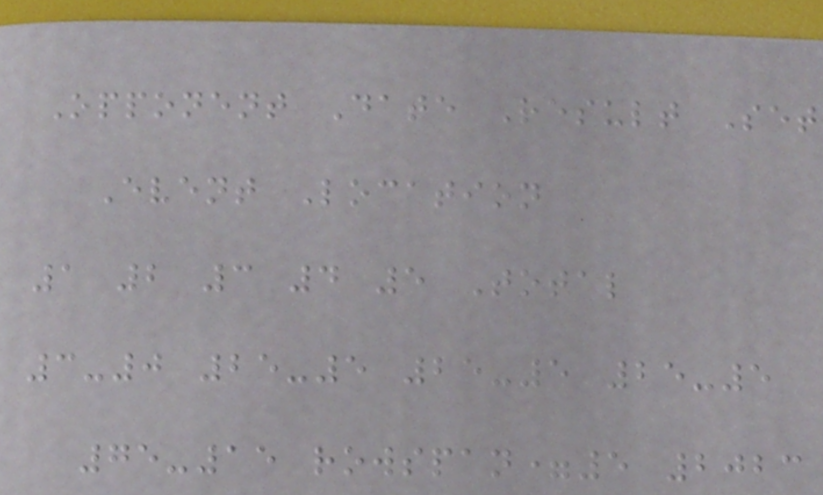Opponent Date Result Set
Event Location
1 2 3 4 5 Total
3-0 25-5 25-5 25-5
75-15 rowspan=5 2023
